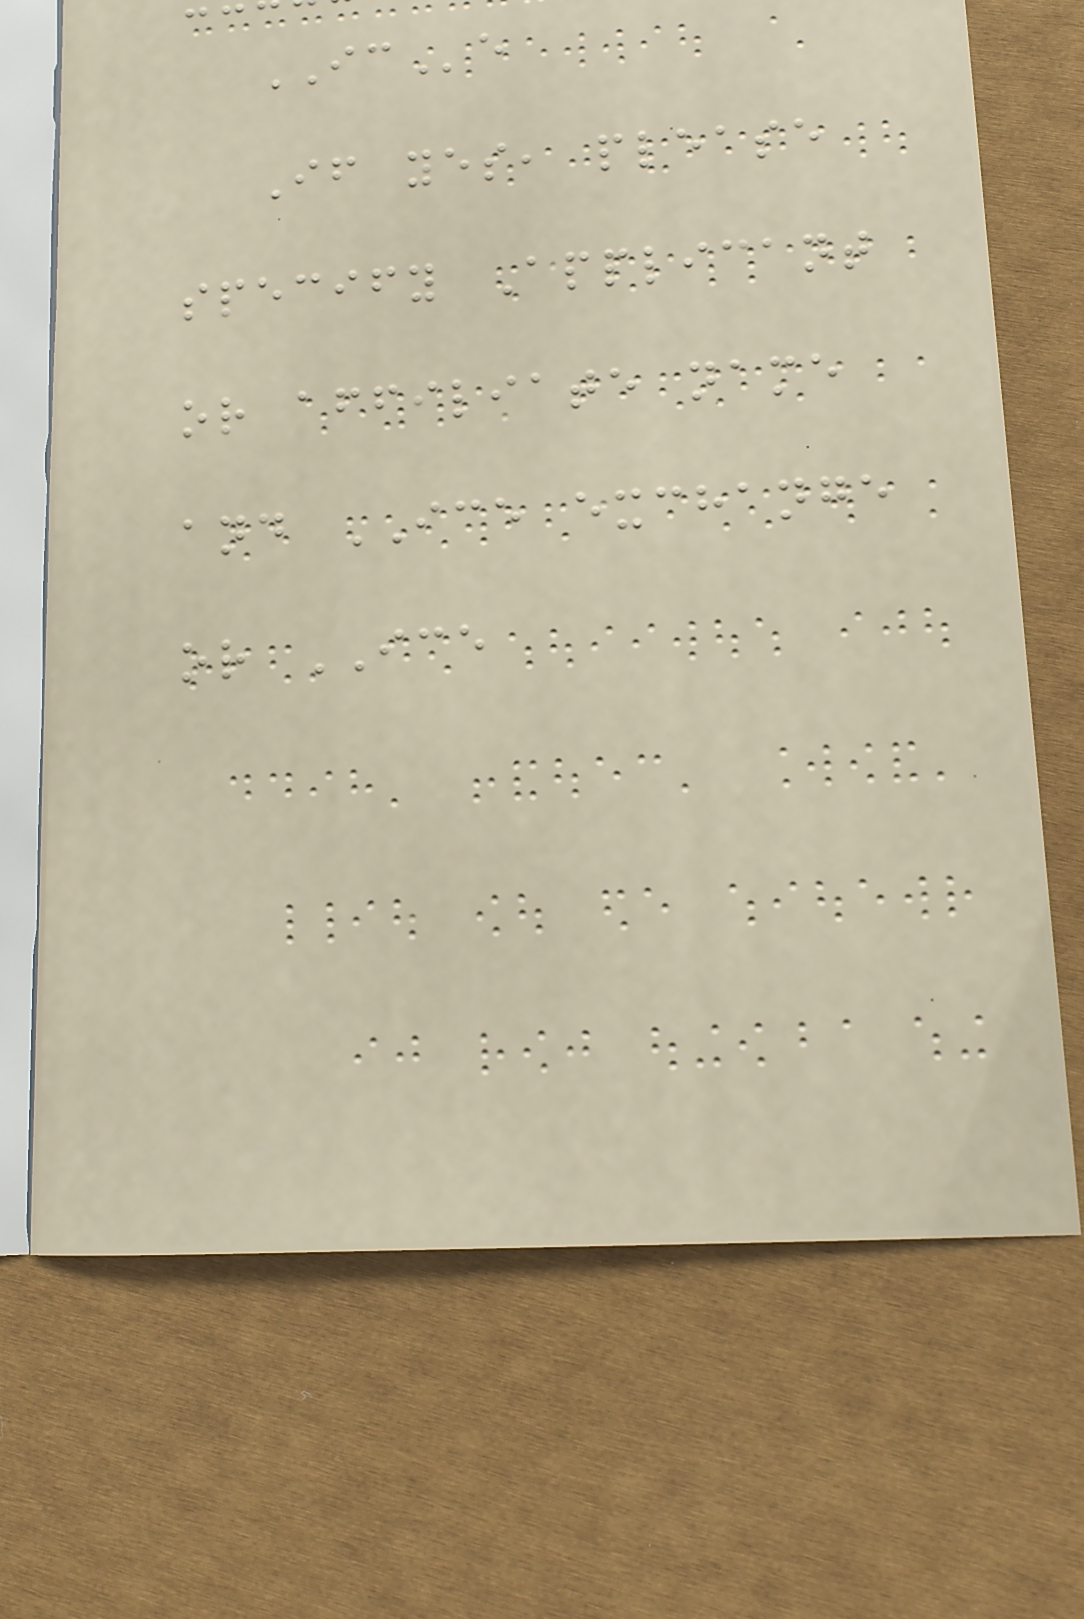ICe
If yes, please
specify Applicant
or affiliate name
and ICE exchange
or ICE
